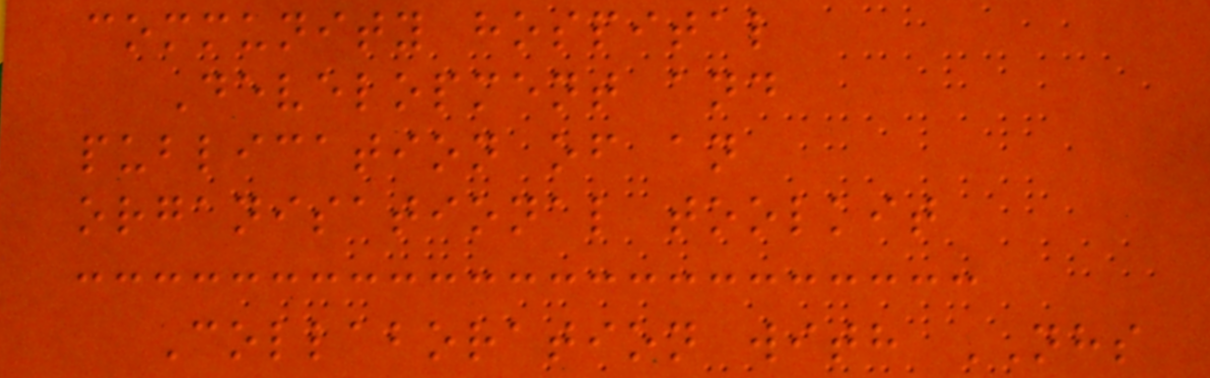community hospital
Development and
publication of an
organisational toolkit
Collaboration with NHS
